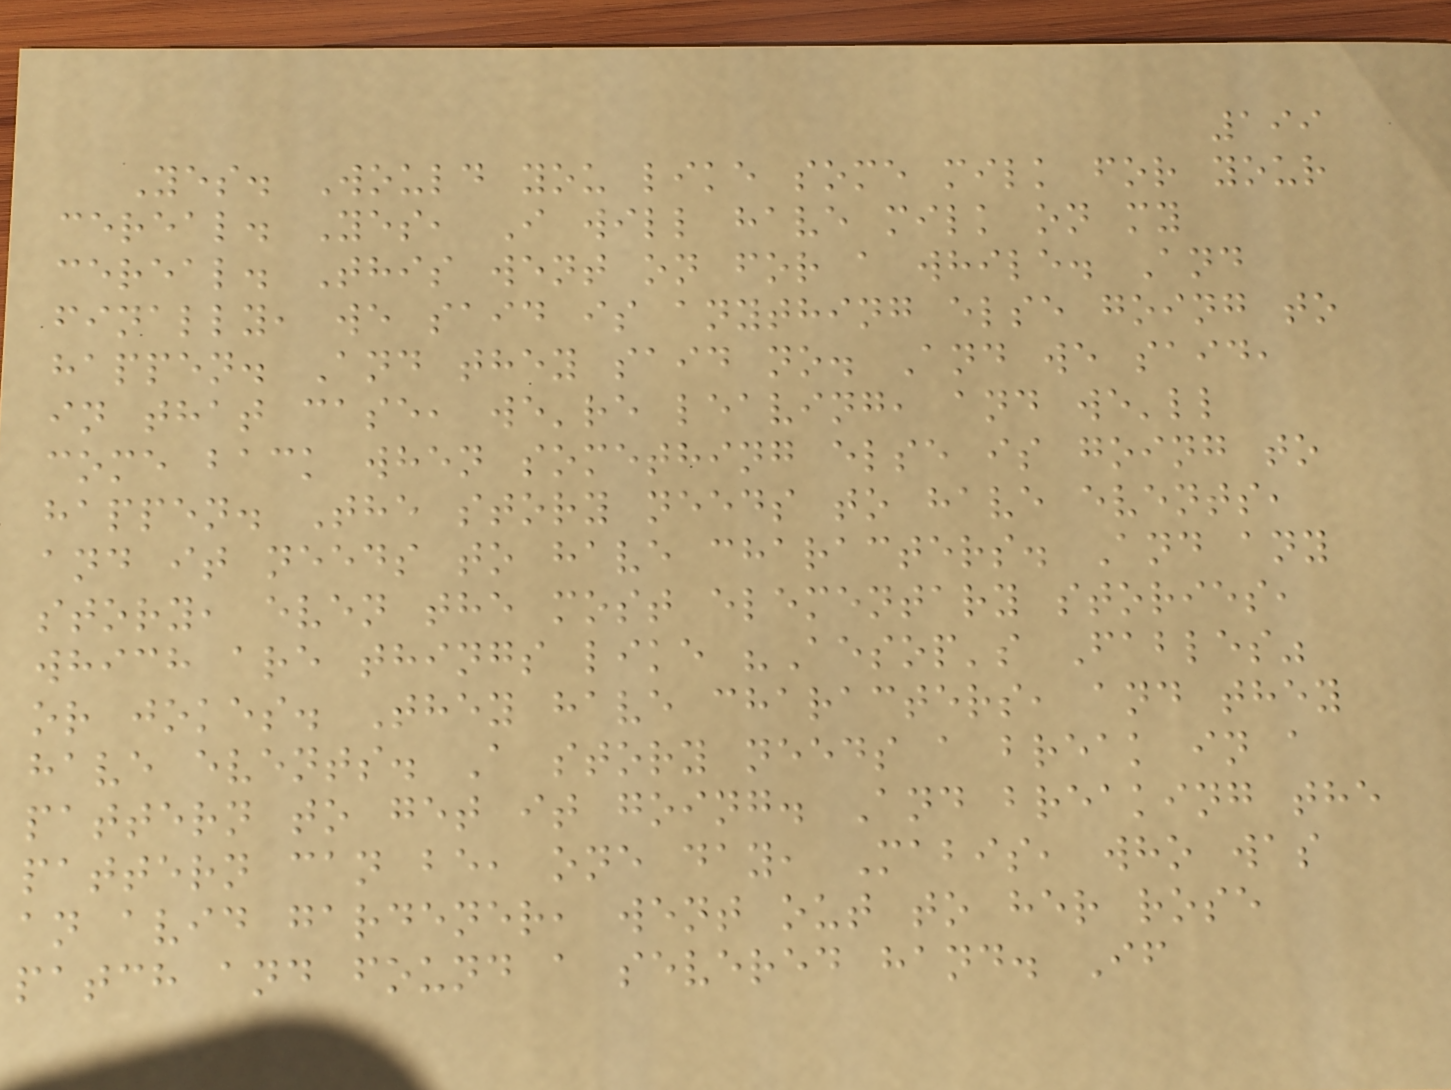199
Yes. Would you like some milk for your
cereal. Yes, I will have milk on my
cereal. This went on for a while. And
finally, we said is anything else going to
happen. And they said no. And we said,
in that case, we're leaving, and we'll
come back when something else is going to
happen. The story needs to have events,
and it needs to have characters. And any
story, even the most elementary stories,
which are things like "Aesop's Fables"
or jokes. They have characters, and they
have events. A story needs a break in a
pattern to get it going. And breaking the
pattern can be, one day, Mabis, who was
an avid gardener, went out to her rose
patch and found a severed hand. If
